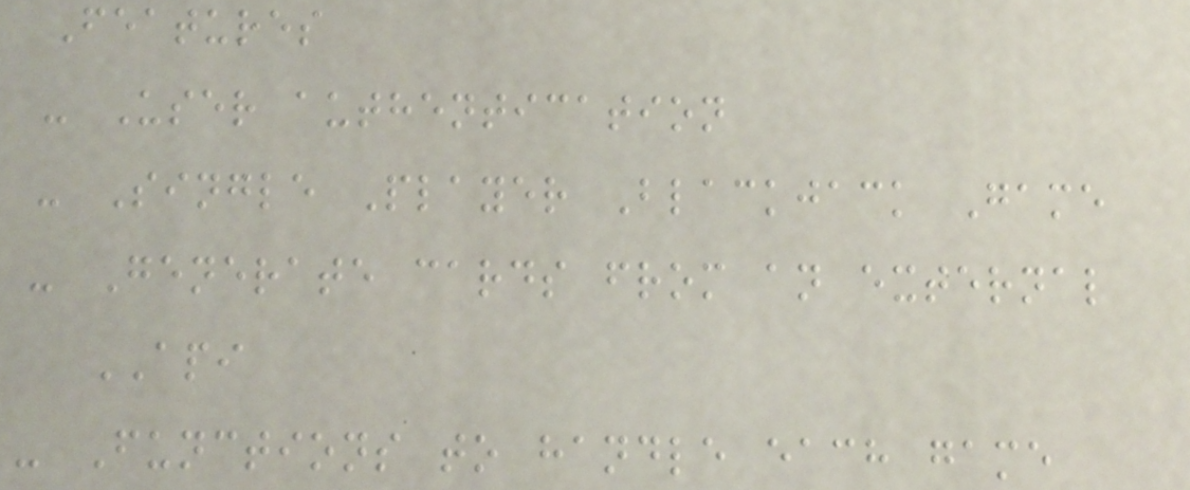Features
- User authentication
- Single Player Blackjack Game
- Generate cards from an external
API
- Functions to handle each game
